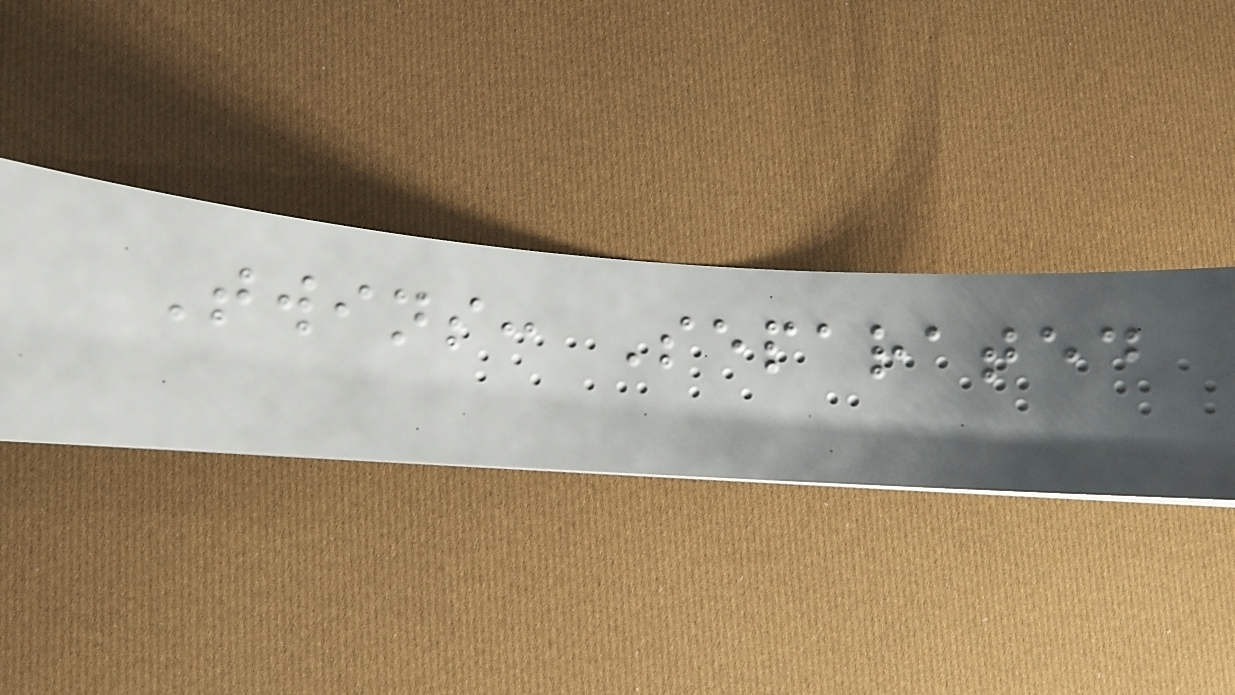Twins: Separated
